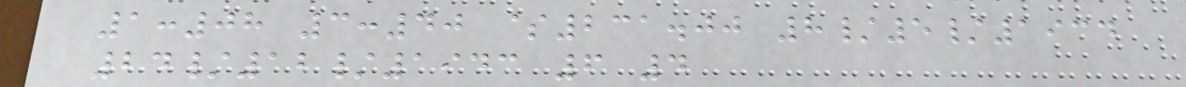1:08 3:40 $231.00 8/5/1934
24/12/1943 6 4
